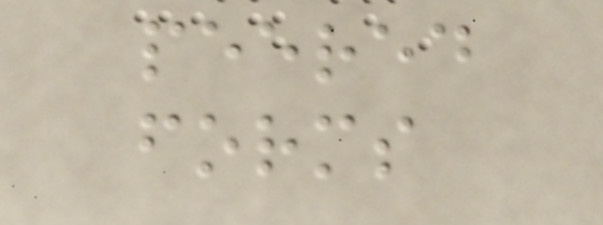peered
forms
